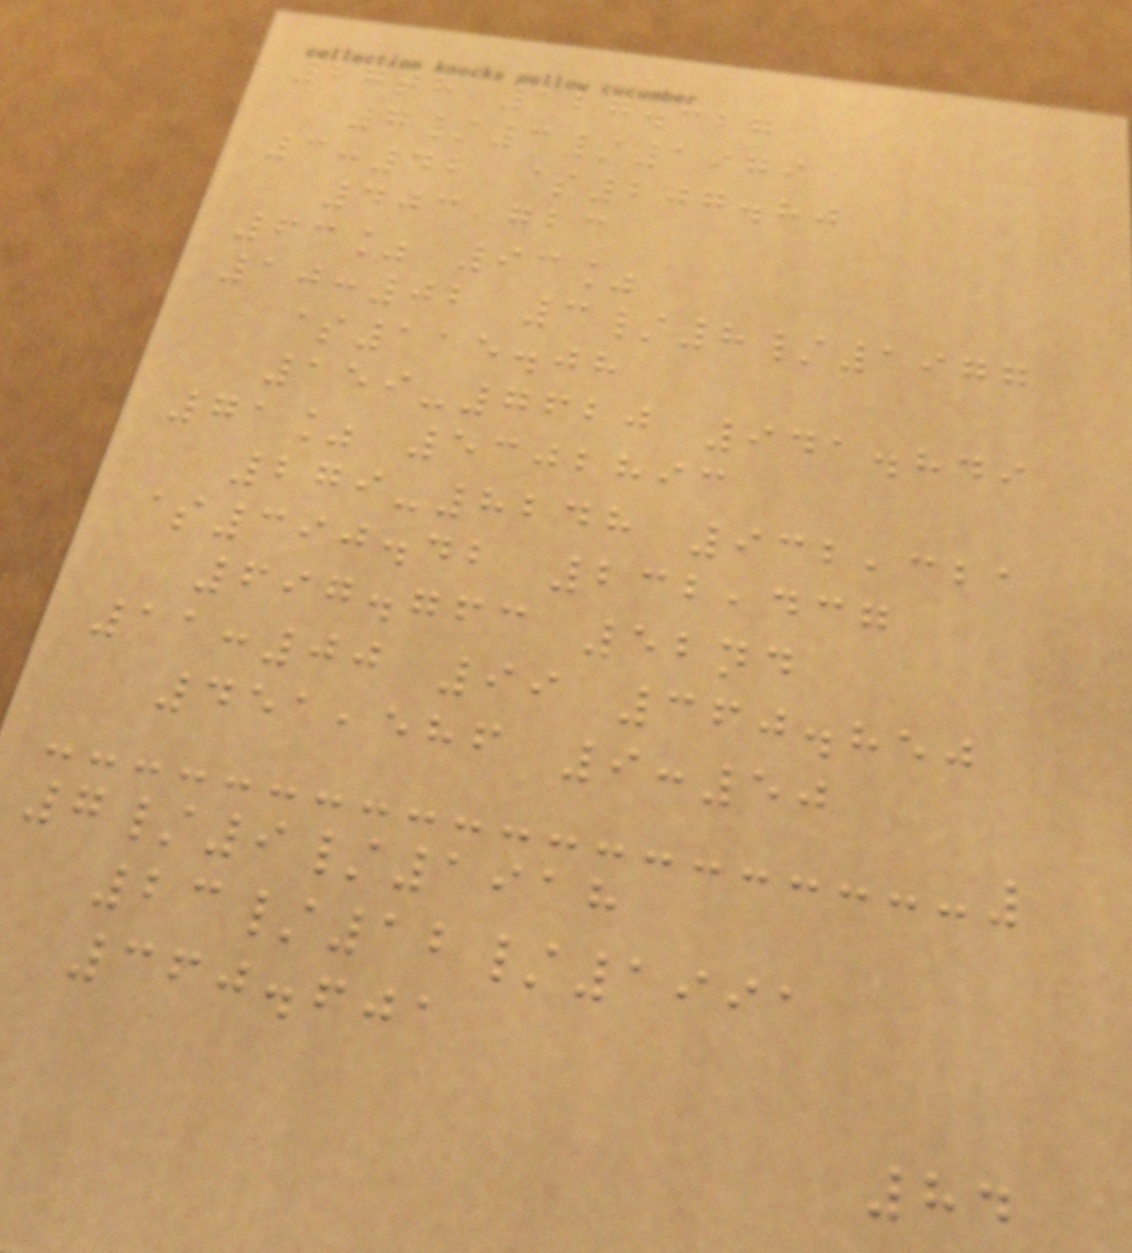27th 127.327
7/3/1979
3:42 $207.80
403,723
63% 93%
10:02 3/8/1977
$115.08
159-7620 941.849
71% 5302893
279-8248 932,321
$390.42 232,437
697.763 52nd
11:00 99 360.850
451,586 9:50
7/9/1918
23/12/1991
360.601
84
